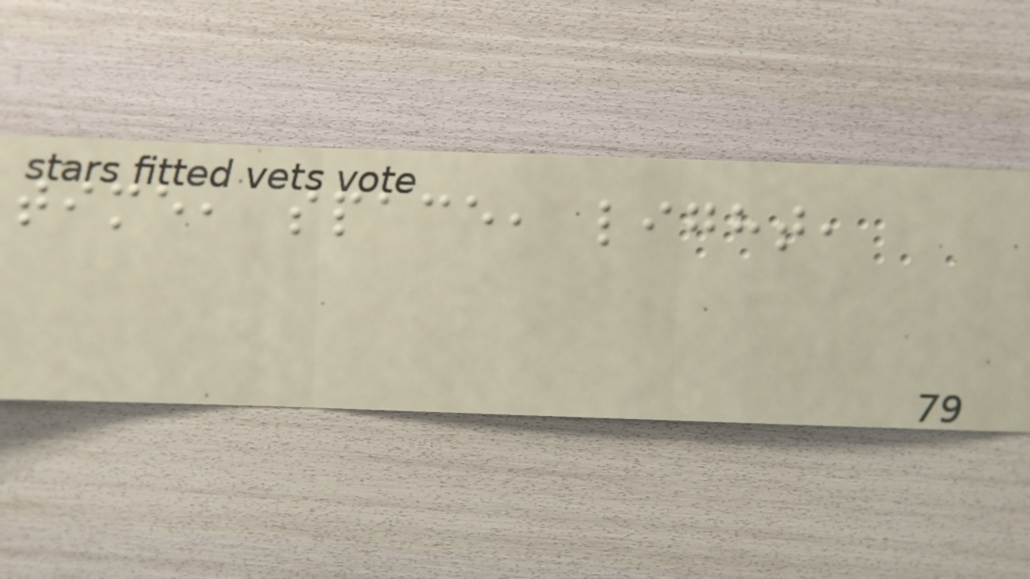time, space, light,
